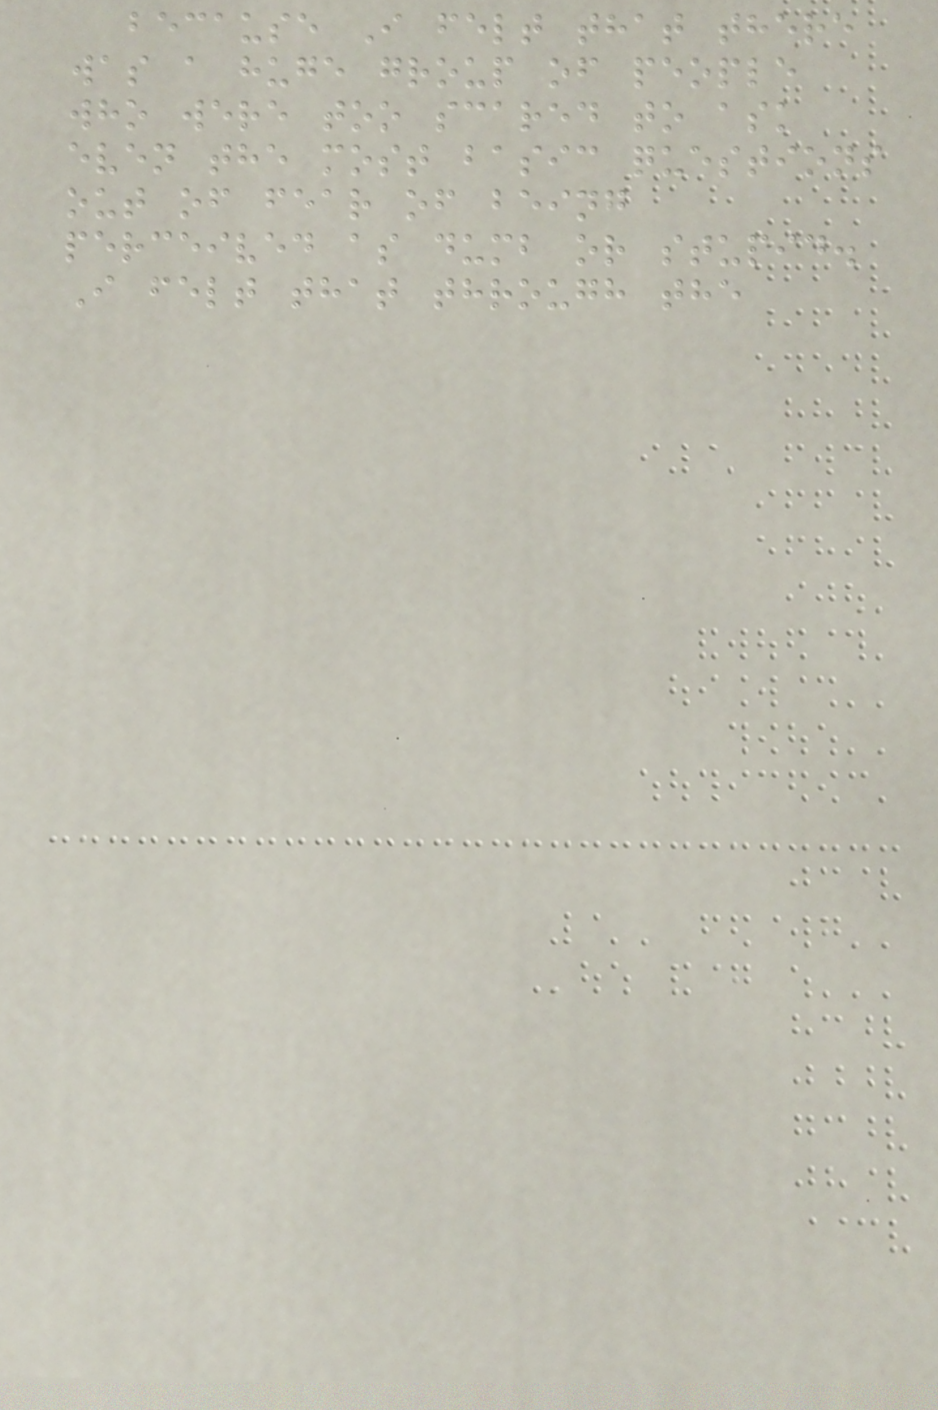because I felt that there
was a huge group of people
who were too scared to ask
even the most basic questions
out of fear of being
perceived as dumb or stupid.
I felt that through the
